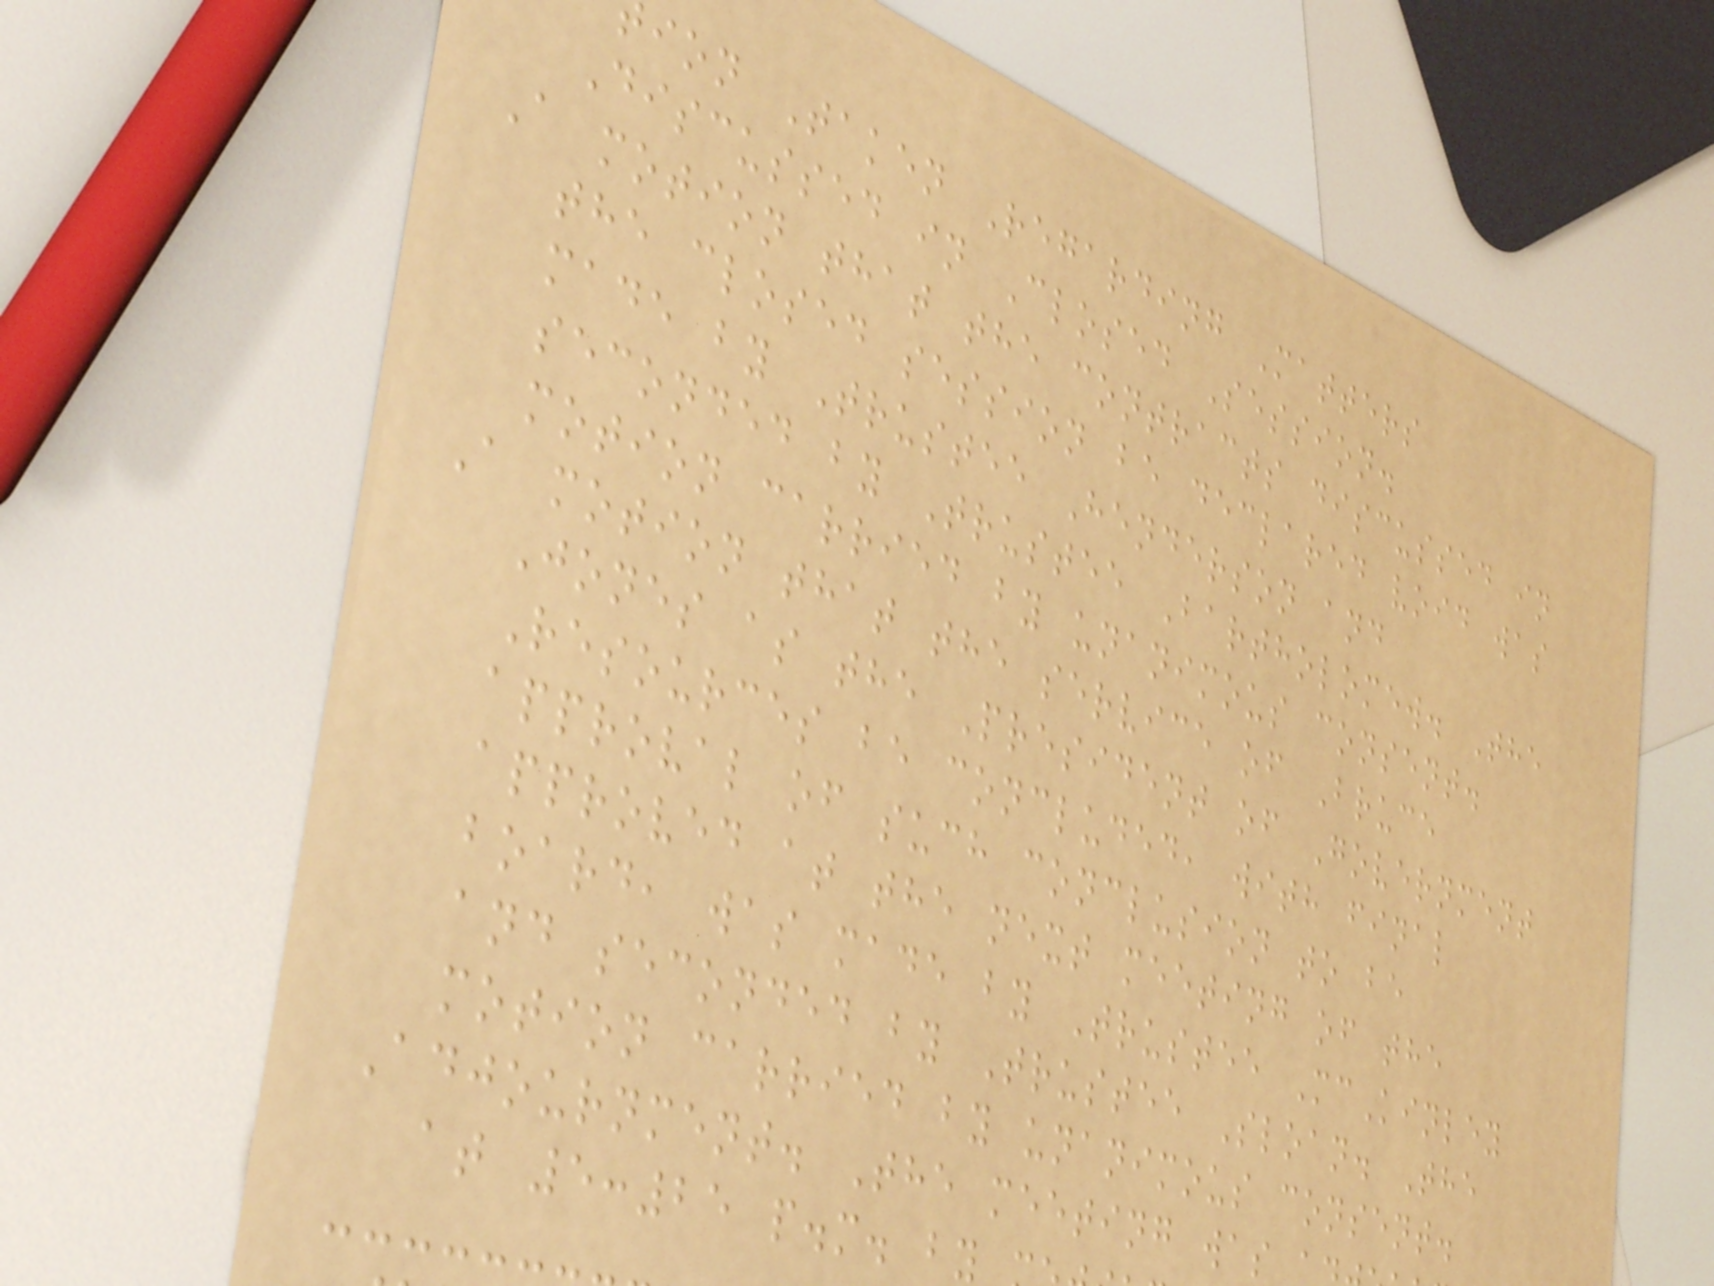ion Taken Regarding Matters
Discussed in Closed Session.
A motion that the contracts discussed in
the closed session be declared void was
made by Trustee Henderson and
seconded by Trustee Bartholomew. The
motion carried by unanimous consent.
A motion that the service of Bruce
Jones as the President of Government
Resources be concluded, with final
approval of such conclusion to be
approved at the next meeting of the
board, was made by Trustee McKinley
and seconded by Trustee Sloan. The
motion carried by unanimous consent.
Adjournment. The meeting was
at 5:25 p.m. by
